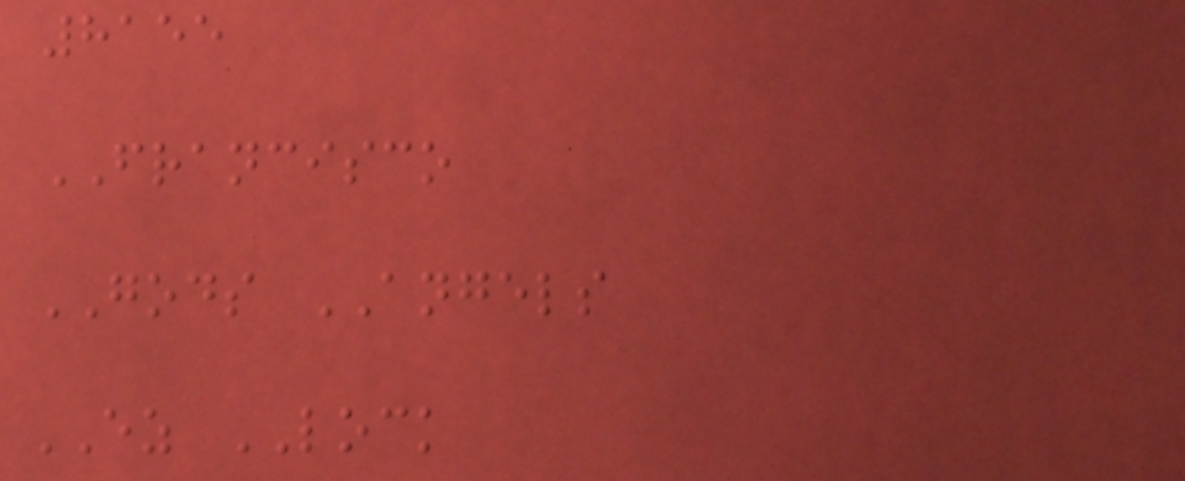8155
FRANCISCO
GODS ANGELS
EZ LOCK
